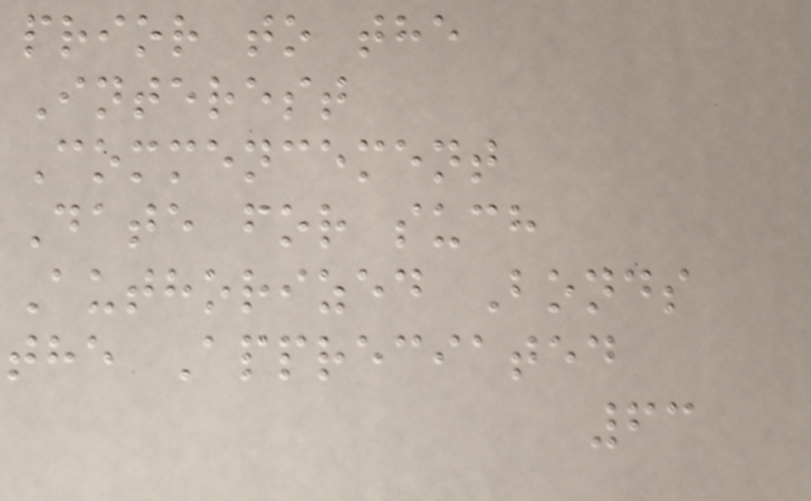prior to the
Interest
Commencement
Date for such
Authorized Bonds
the Appreciated
63
